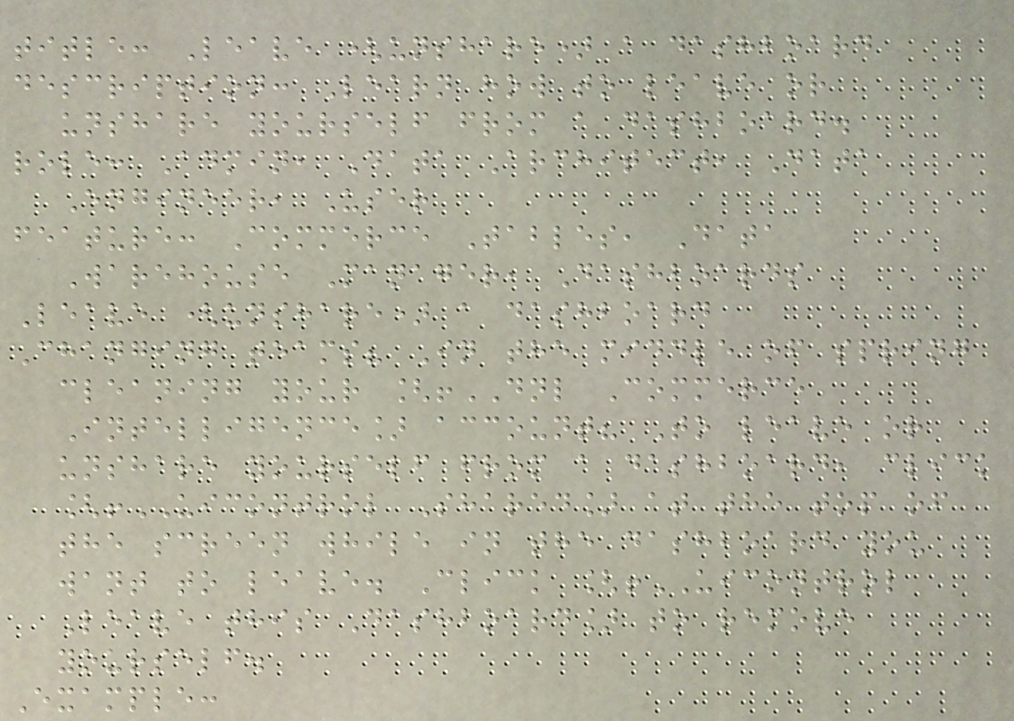title: Leave (unshare) a dashboard
description: Learn how to leave or
unshare yourself from a dashboard.
role: Admin, Data Architect, Data
Engineer, User
feature: Commerce Tables, Data
Warehouse Manager, Dashboards
Leave (unshare) a dashboard
Changing teams? In the middle of spring
cleaning your [!DNL Commerce
Intelligence] account? To leave or
unshare yourself from a dashboard, click
[!UICONTROL Shared] at the top of
the screen while in the dashboard you
want to leave. Click [!UICONTROL
Leave this Dashboard] to remove
yourself.
Example:
